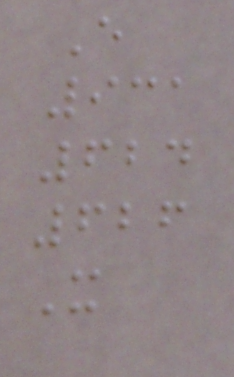E
931
624
626
X
